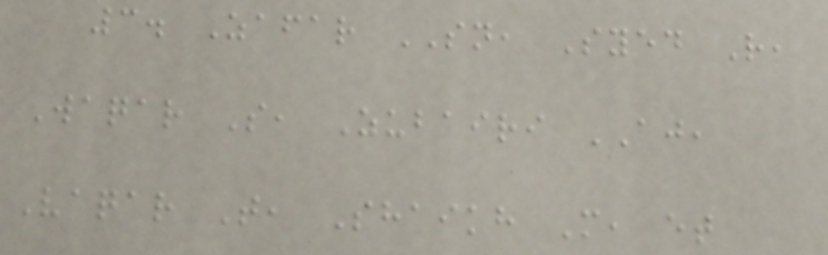3. Zafar SN, Syed R,
Waqar S, Zubairi AJ,
Vaqar T, Shaikh M, et
